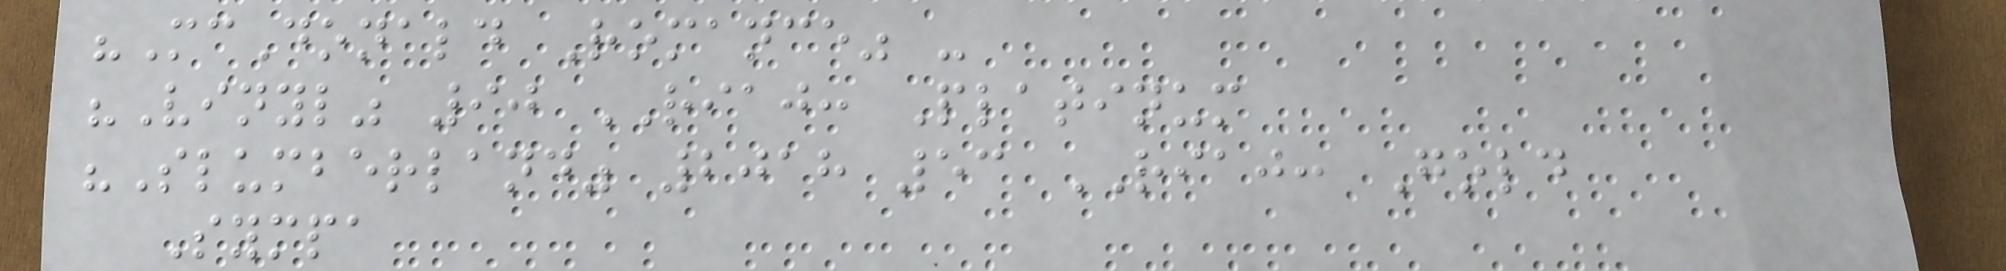"McDonald Romance" -
"Vinyl" 90 RIAJ: Platinum
"Slumberland" 2018 53 RIAJ: Gold
Sympa
